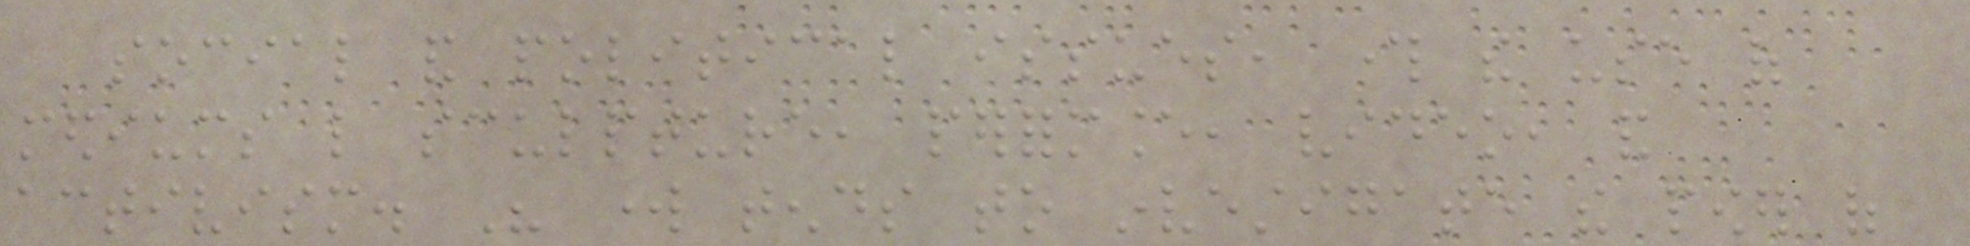social and political issues, through the use of
mediums like sculpture, performance, video, and
activism. His work tends to investigate the power of
